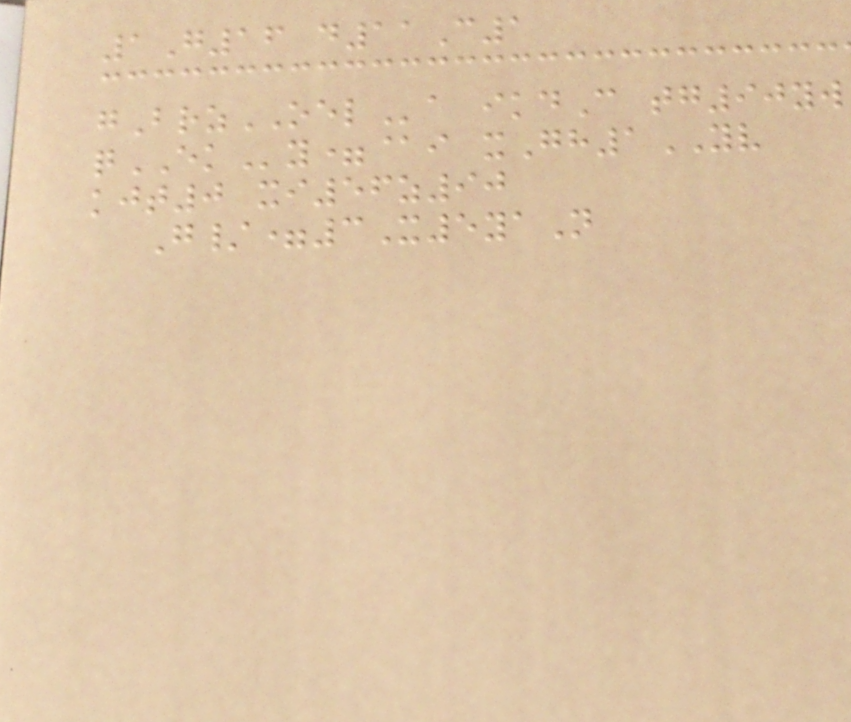1G16 d11C1
gBrzOELa ikdC tg90yw
qEKy=@i xGh1YV
kjt0 xi56z90
G/=3X5yaN
